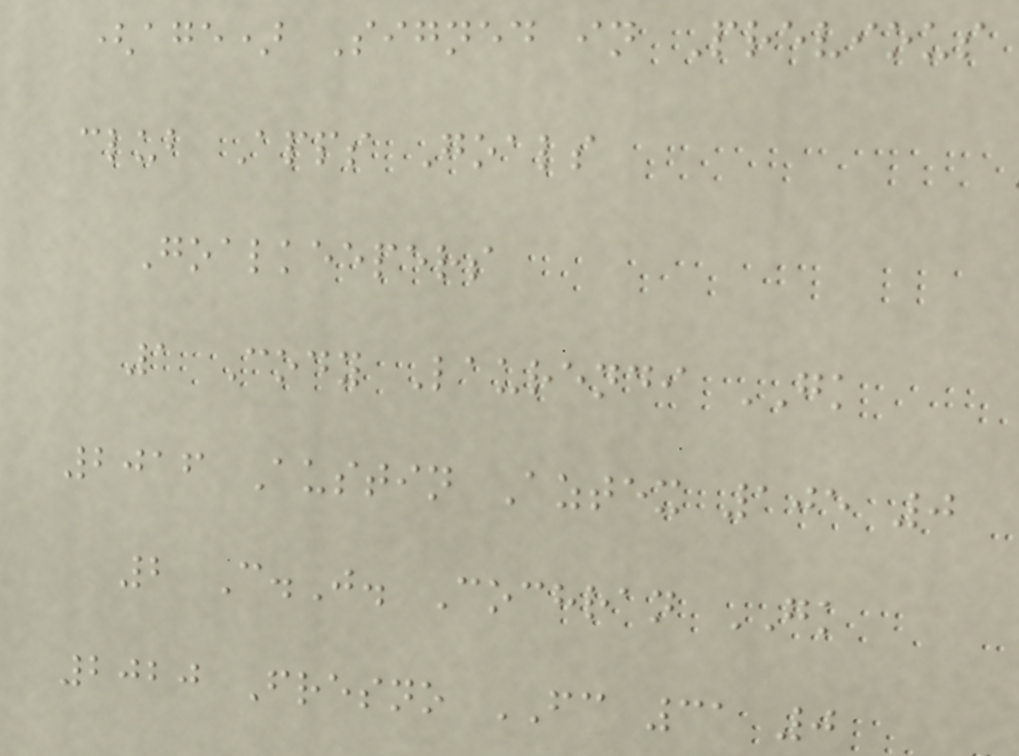(age) Signed in Previous
club Apps Goals
Goalkeepers
1 Cody Laurendi GK
2016 Austin Aztex 105 0
2 C.J. Cochran GK
2020 Fresno FC 31 0
